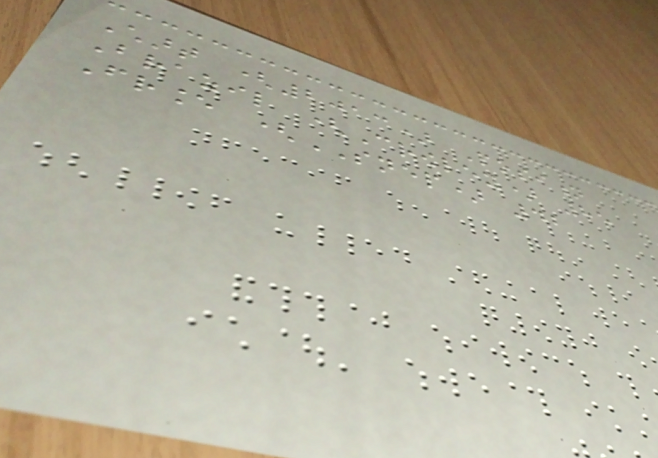Chart (2013) Position
Brazil (Crowley) 85
France (SNEP) 42
